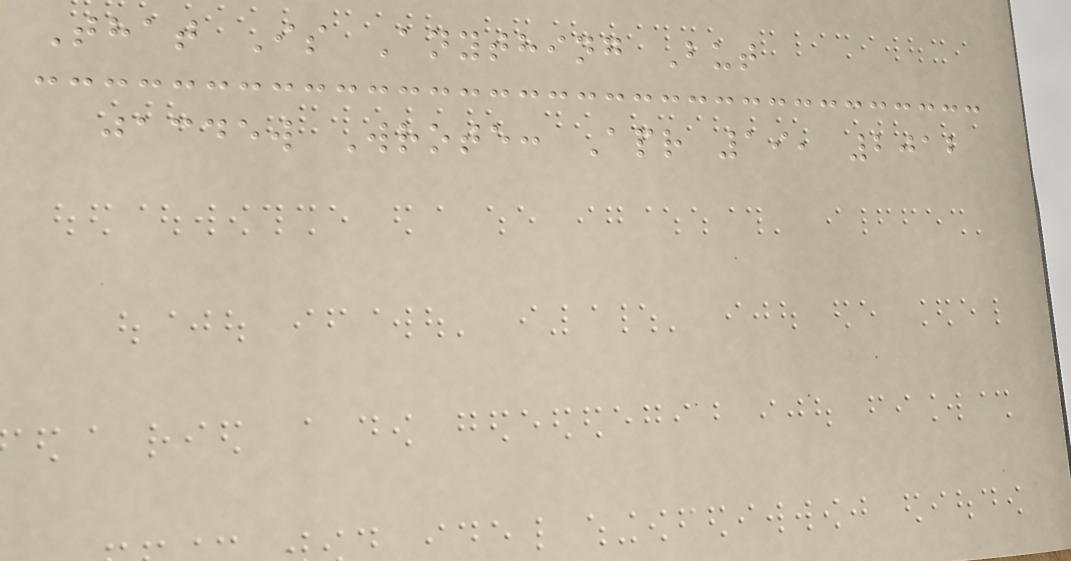That Is Anything But
jacdew Wrote: Apr 19, 2012
